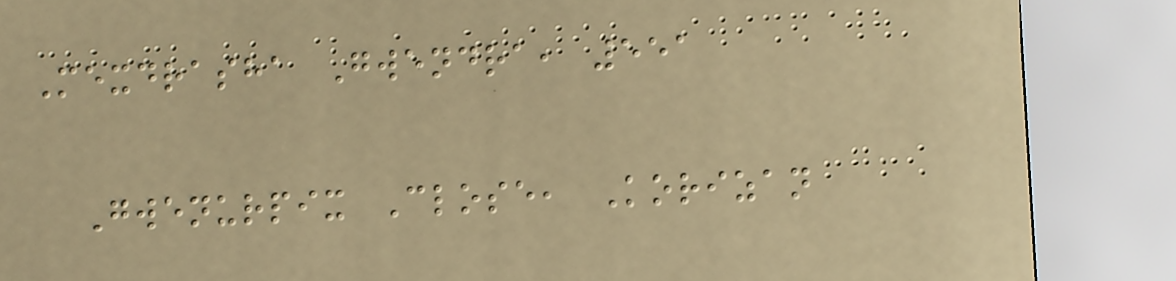Mexdrasha Gwendra, 551
Gwenurpix Close, Korizan
